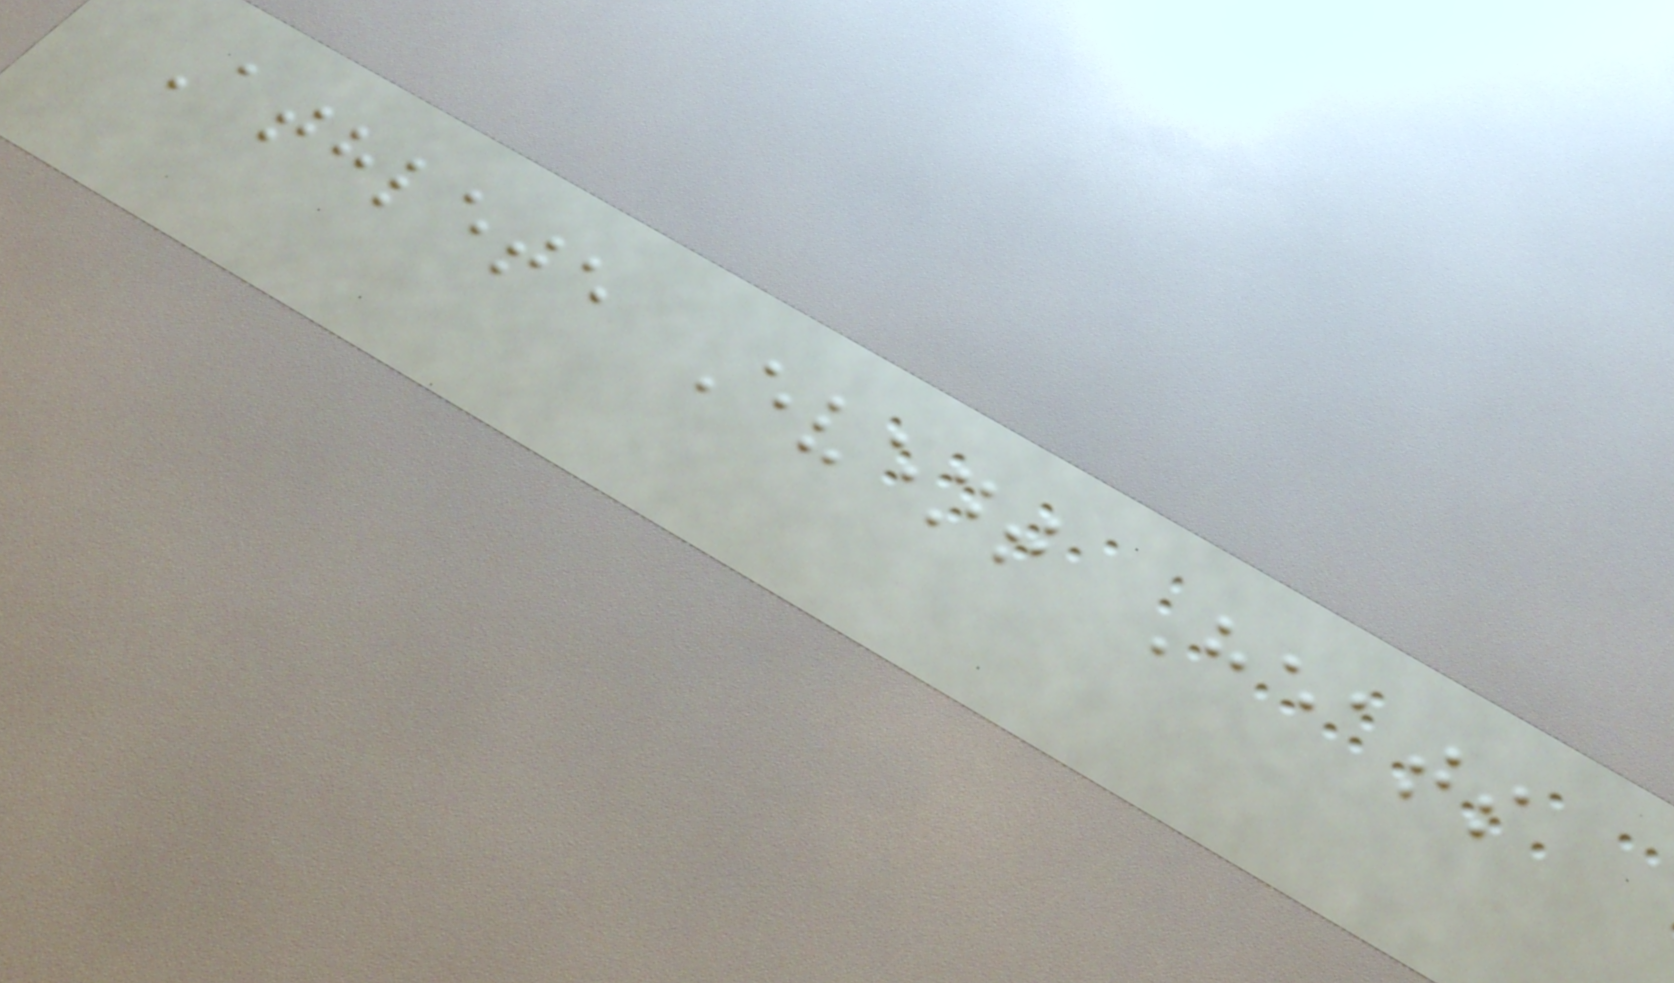Athlete Event Heats
